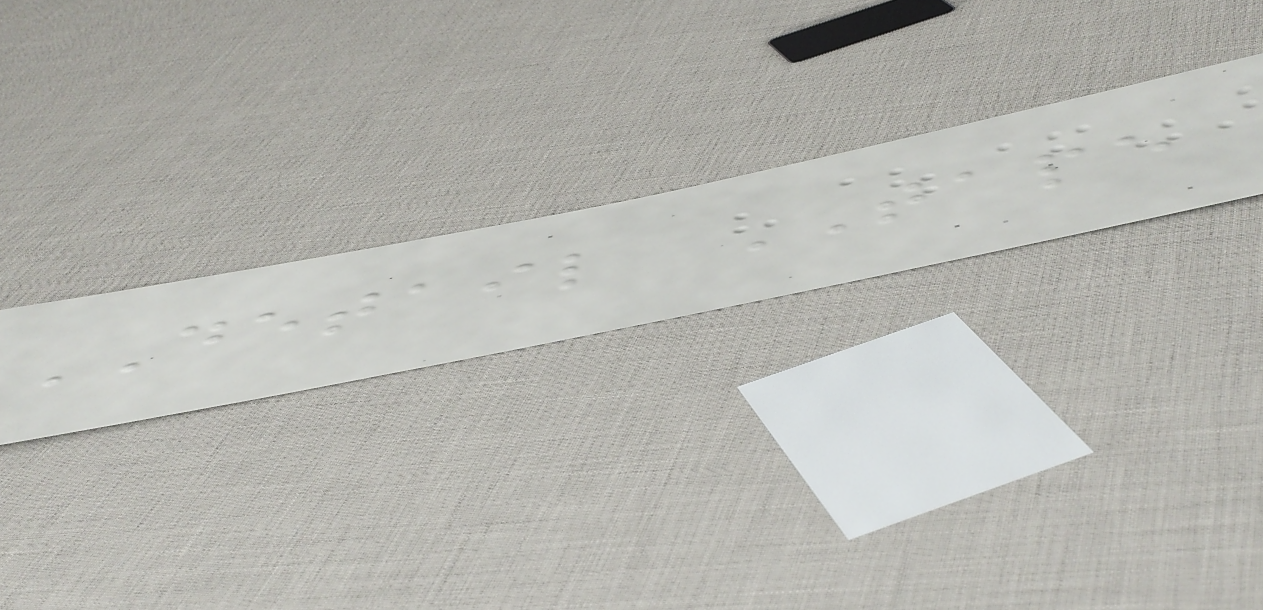DETAIL TAPE
